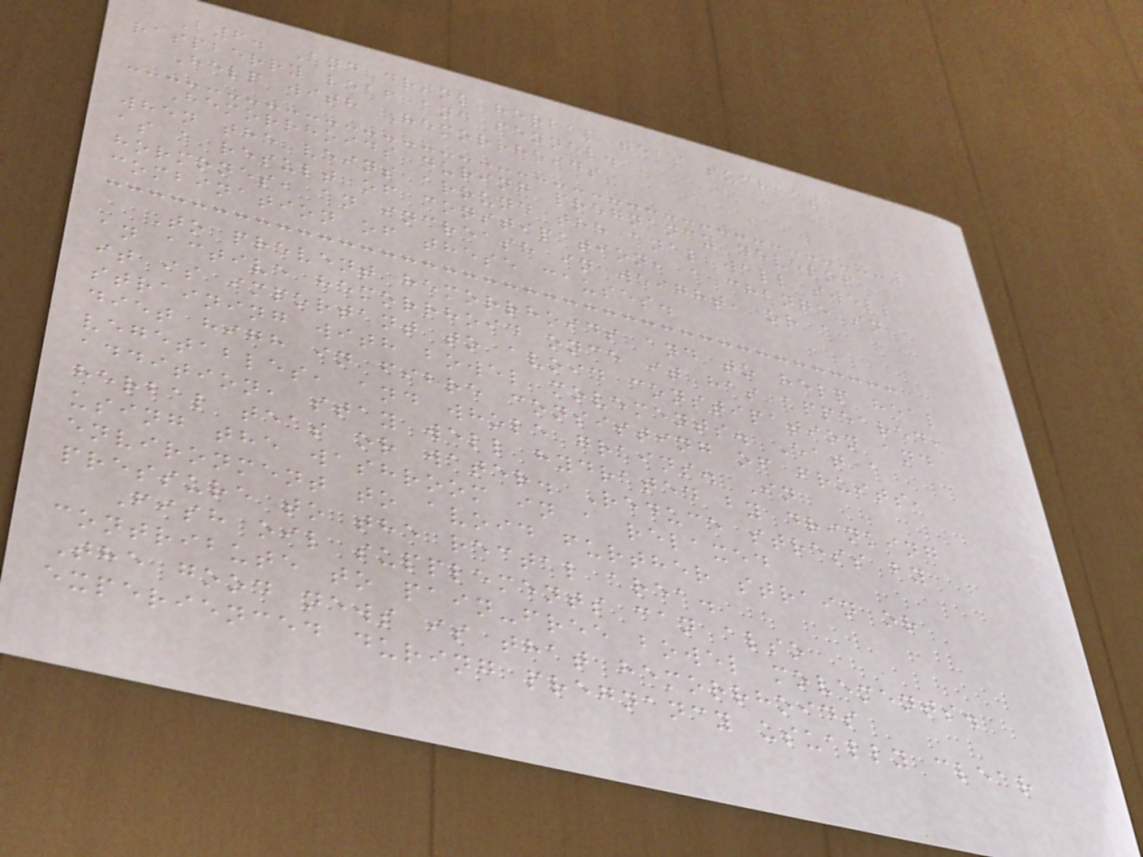B6. And drink herbal teas such as
raspberry leaf and fennel.
Help with Hemorrhoids
Hemorrhoids during pregnancy develop
when the veins around the anal wall swell
as a result of constipation, a change in
hormones, an increase in weight, or a
combination of these causes.
To prevent hemorrhoids and to help heal
an active hemorrhoid once it has appeared,
it is important to avoid constipation and
straining with bowel movements. Eat a
diet high in fibre consisting of fruits,
vegetables, and whole grains. In
addition, stay well hydrated by drinking
herbal teas or water. Reduce stress by
using the washroom in a relaxed
environment to avoid further strain or
pressure to the rectal area.
Fish oil supplements can also
contribute to pain-free bowel movements.
The good news is that hemorrhoids
experienced during pregnancy usually clear
